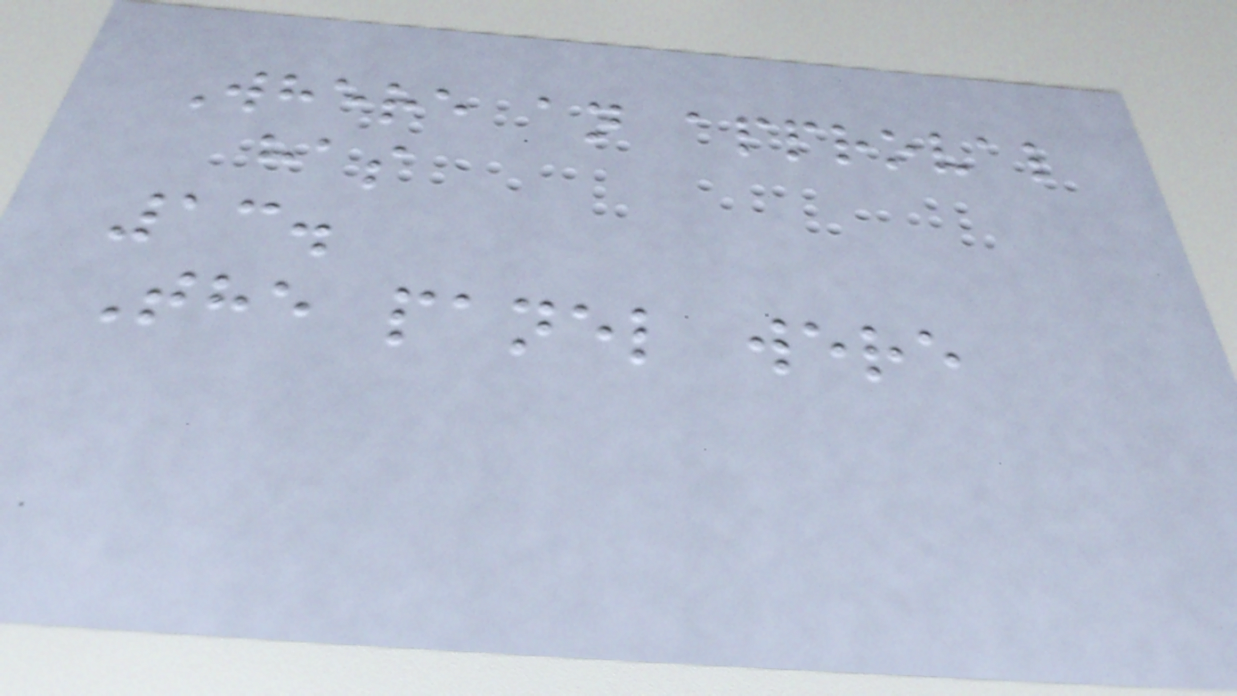Where an approval
has
13.
The panel were
